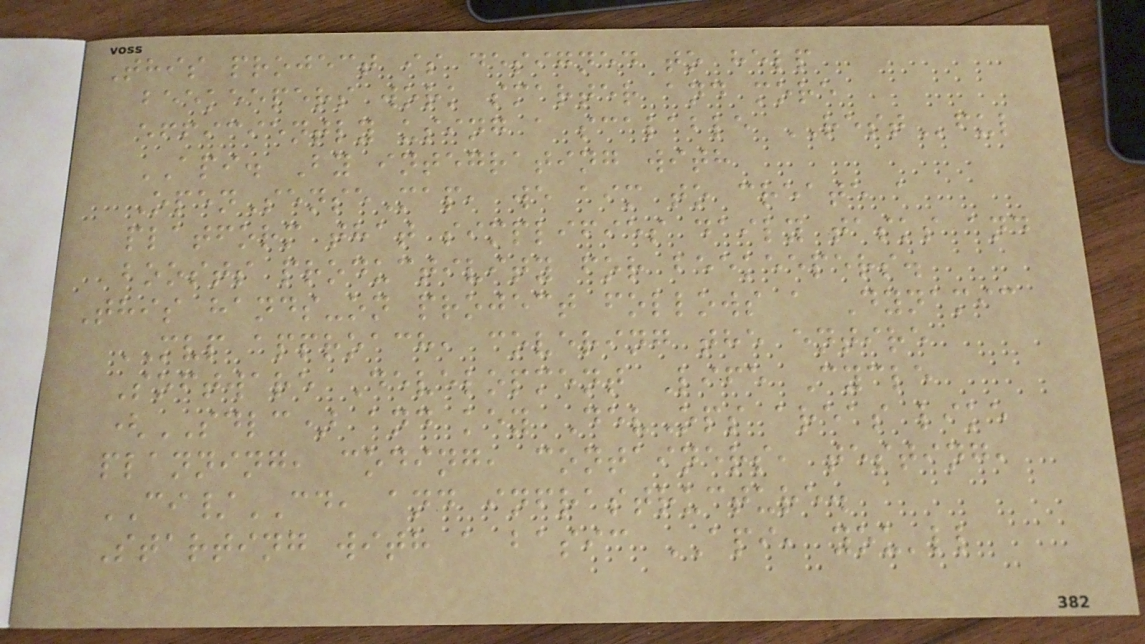This project is designed to help
beekeepers work smarter and more
efficiently using a scalable RESTful
API. By integrating with
OpenSenseMap, we aim to create a
platform that simplifies daily tasks and
boosts productivity for beekeepers.
This hands-on project follows a Dynamic
MVP approach, covering the entire
Software Development Life Cycle
(SDLC) and key DevOps areas like
planning, coding, containers, testing,
CI/CD, and infrastructure.
Starting with a basic API, you'll
